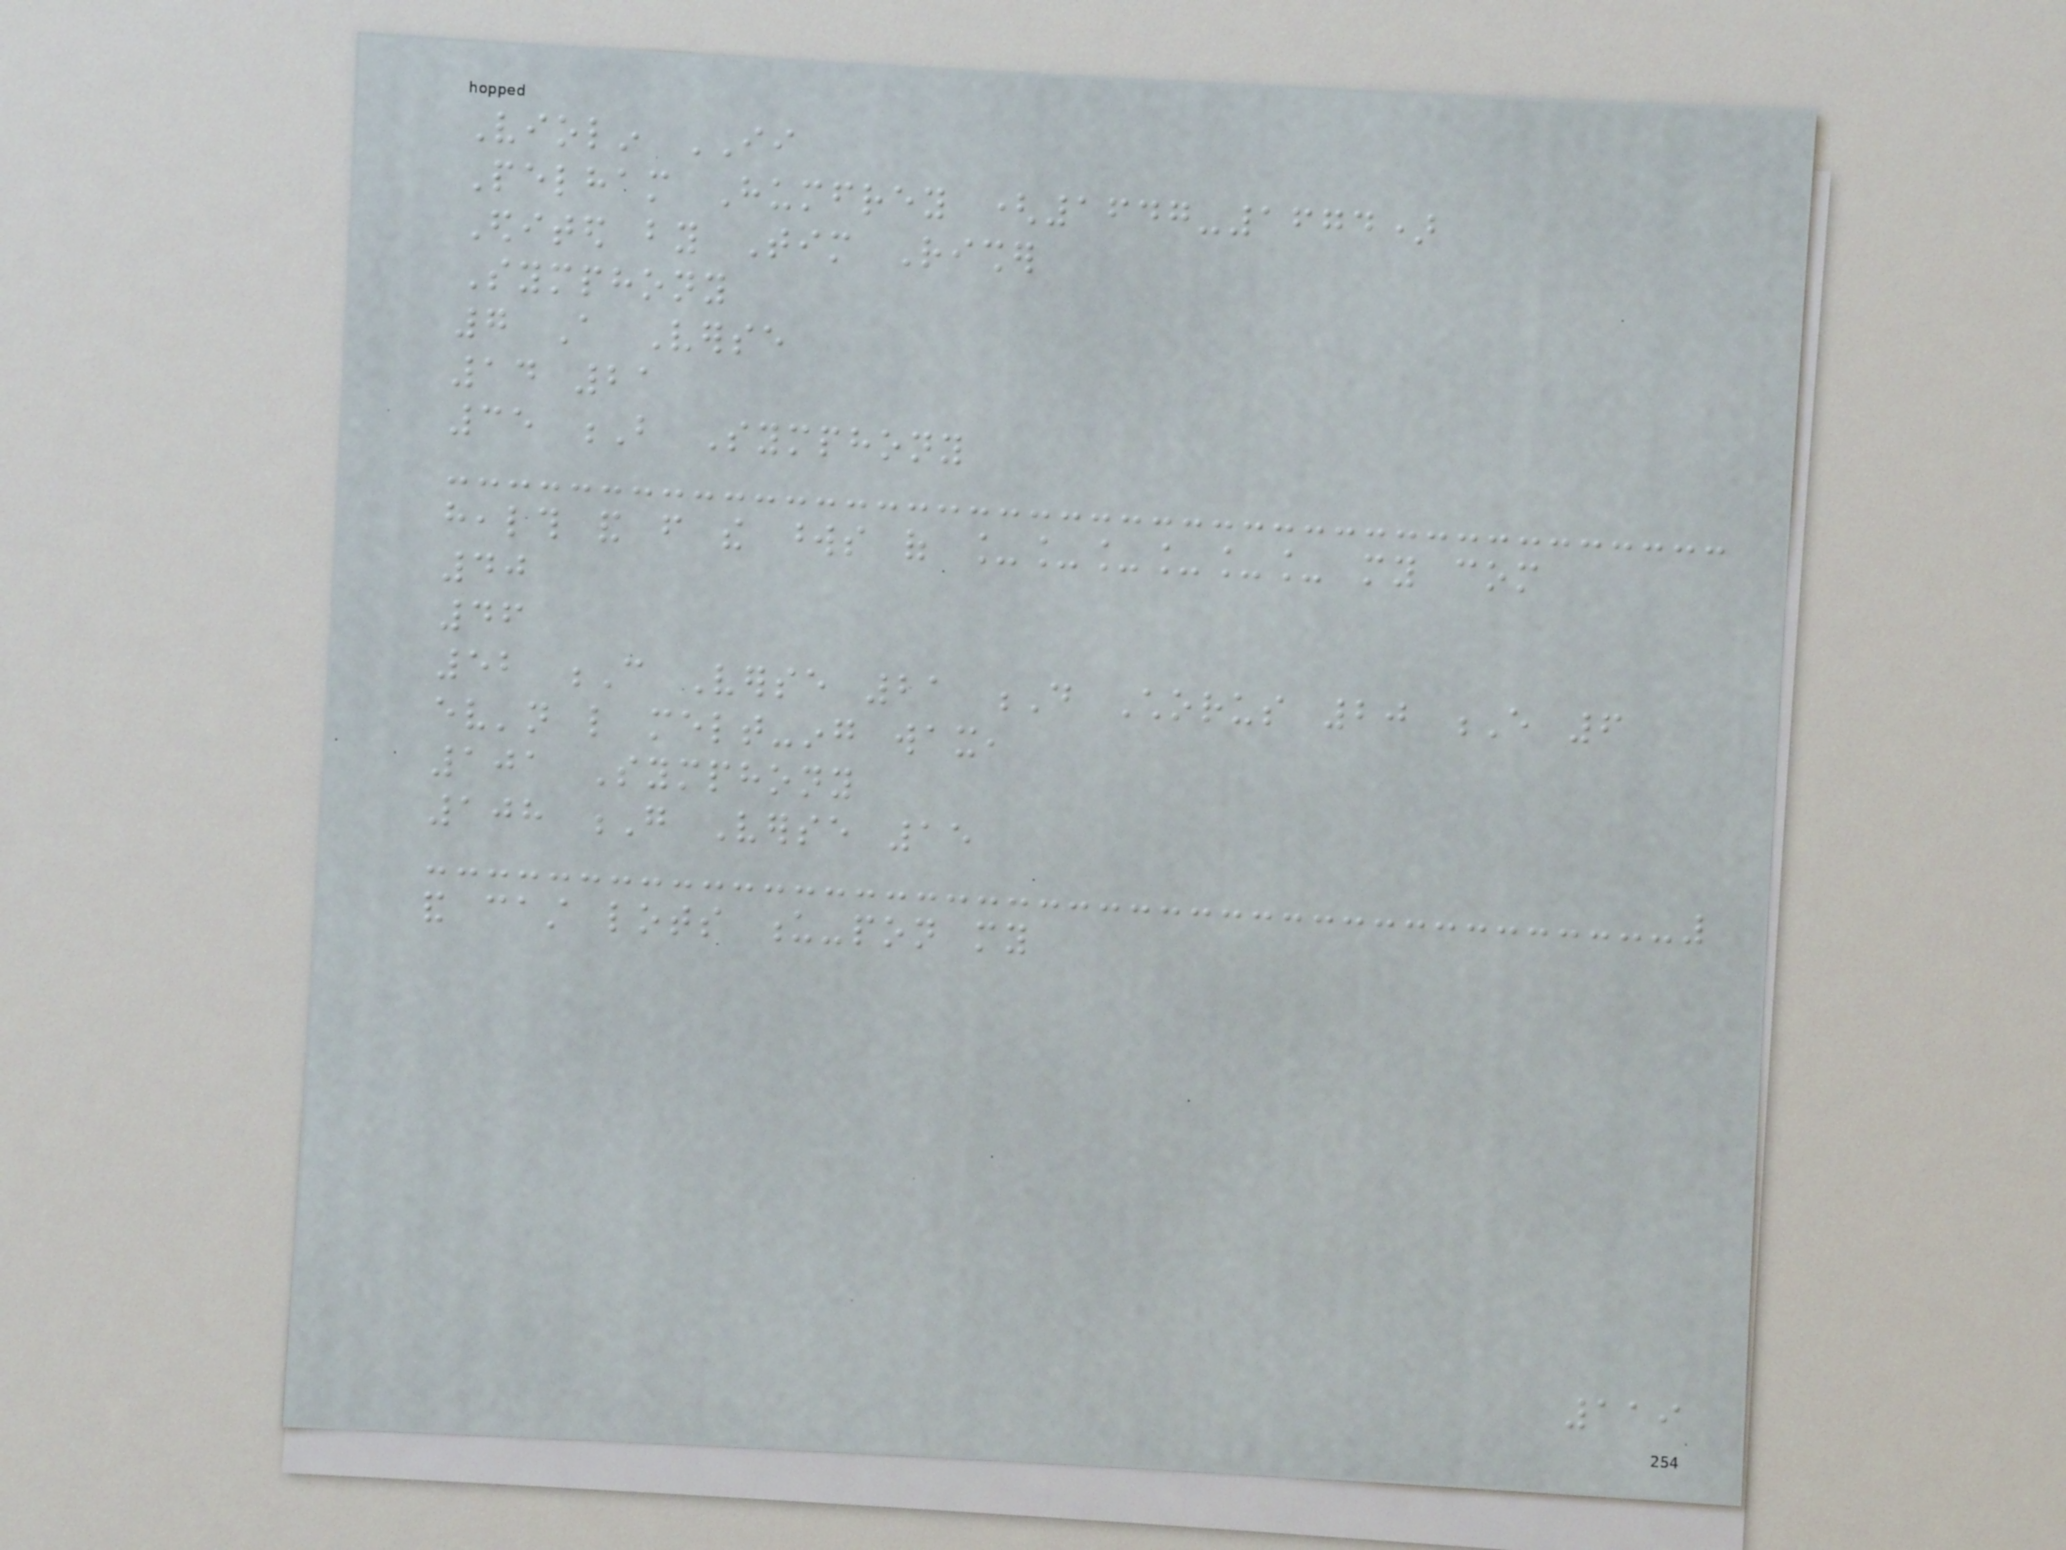Violin II
Pelham Humfrey (1647-1674)
Edited by Tim Risher
Symphony
7 A Verse
14 21
35 B Symphony
health and from the words of ______ my com
40
46
52 C Verse 21 D Chorus 20 E 6
ev'n like melt-ing wax,
101 Symphony
108 G Verse 15
and cast lots u-pon my
119
